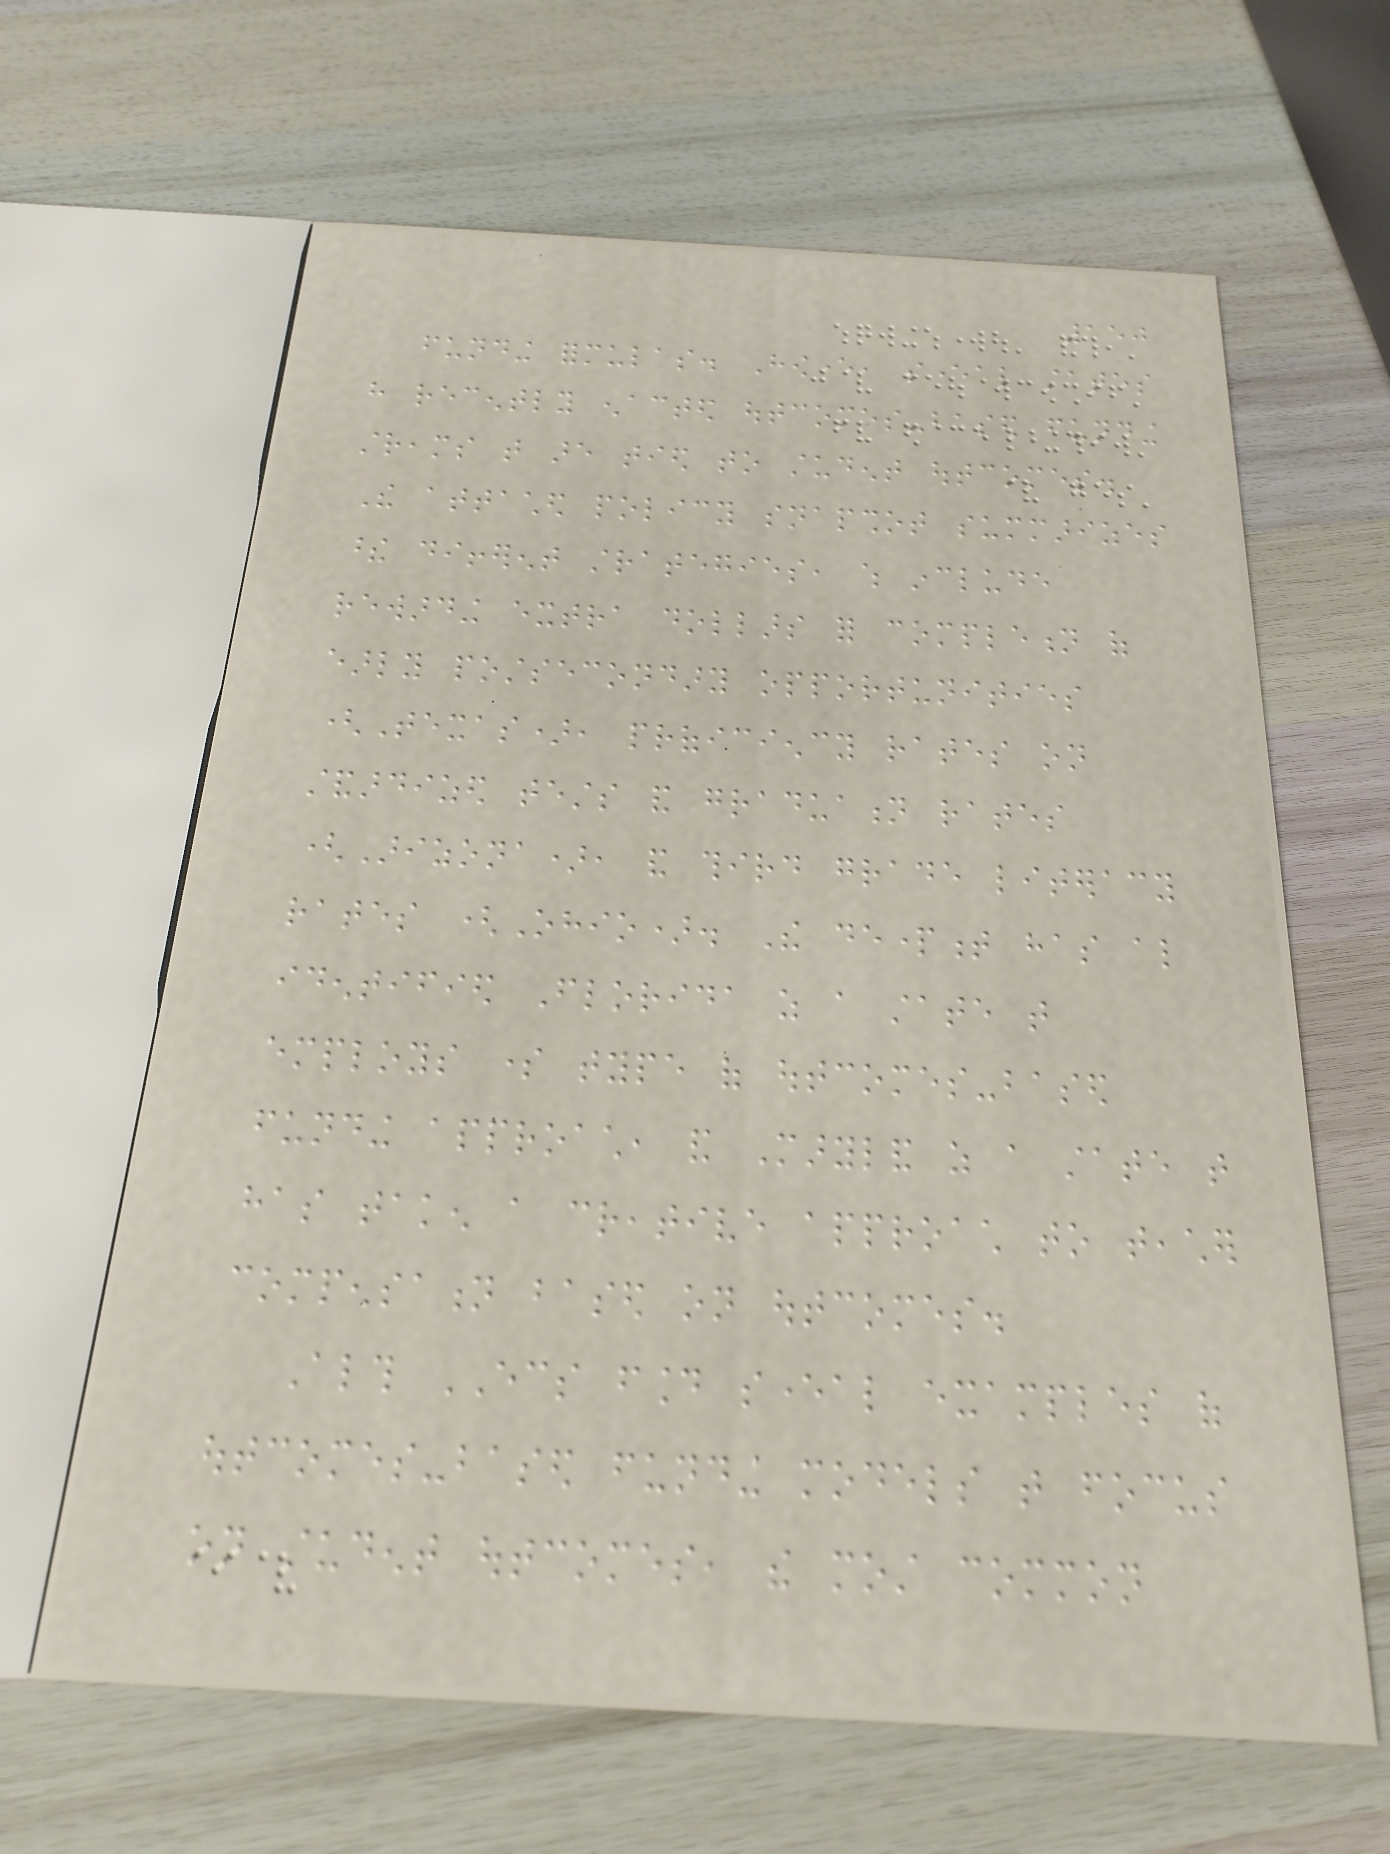150
funding formulas. However, several states
have recently enacted outcomes-based funding
streams that are tied to student outcomes.
The attached policy snapshot summarizes
these different strategies, which include
rewarding extra dollars for completion of
early postsecondary opportunities
(Texas), proficiency rates on
standardized tests and graduation rates
(Arizona), and third grade literacy
rates (Ohio). The department has also
identified Florida as a state that
employs some type of outcomes-based
funding approach, and Maryland as a state that
has taken a creative approach to teacher
compensation based on outcomes.
Although ECS found several examples of
outcomes-based funding models that focus
on student outcomes, the most common
